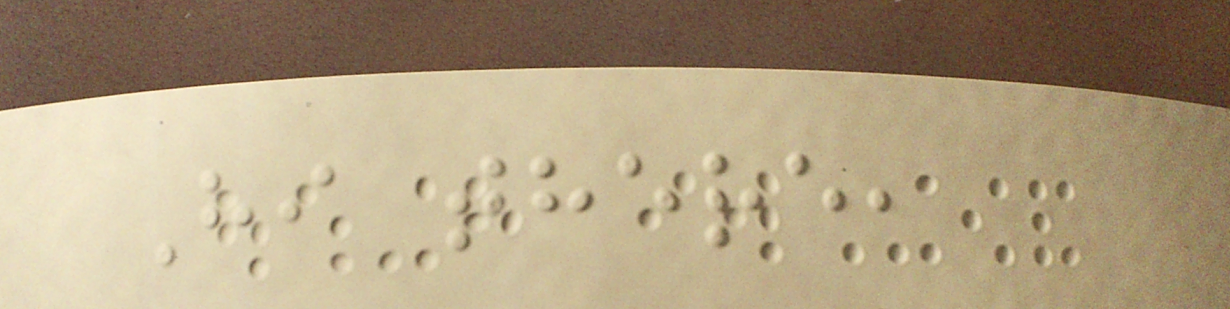Hi there,
